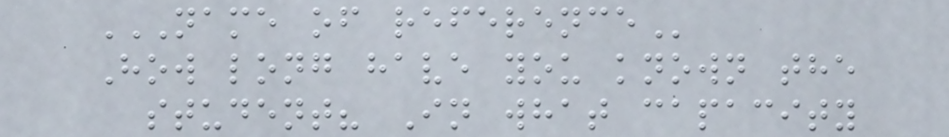NAME OF REFERENCE
How long have you known the
student? In what capacity
